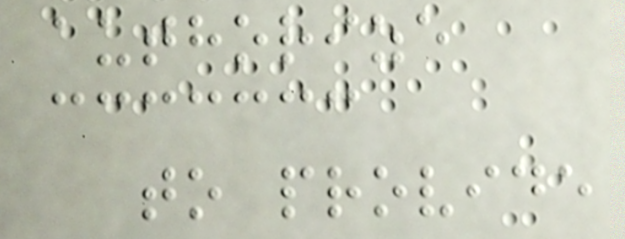authorize
to provide
